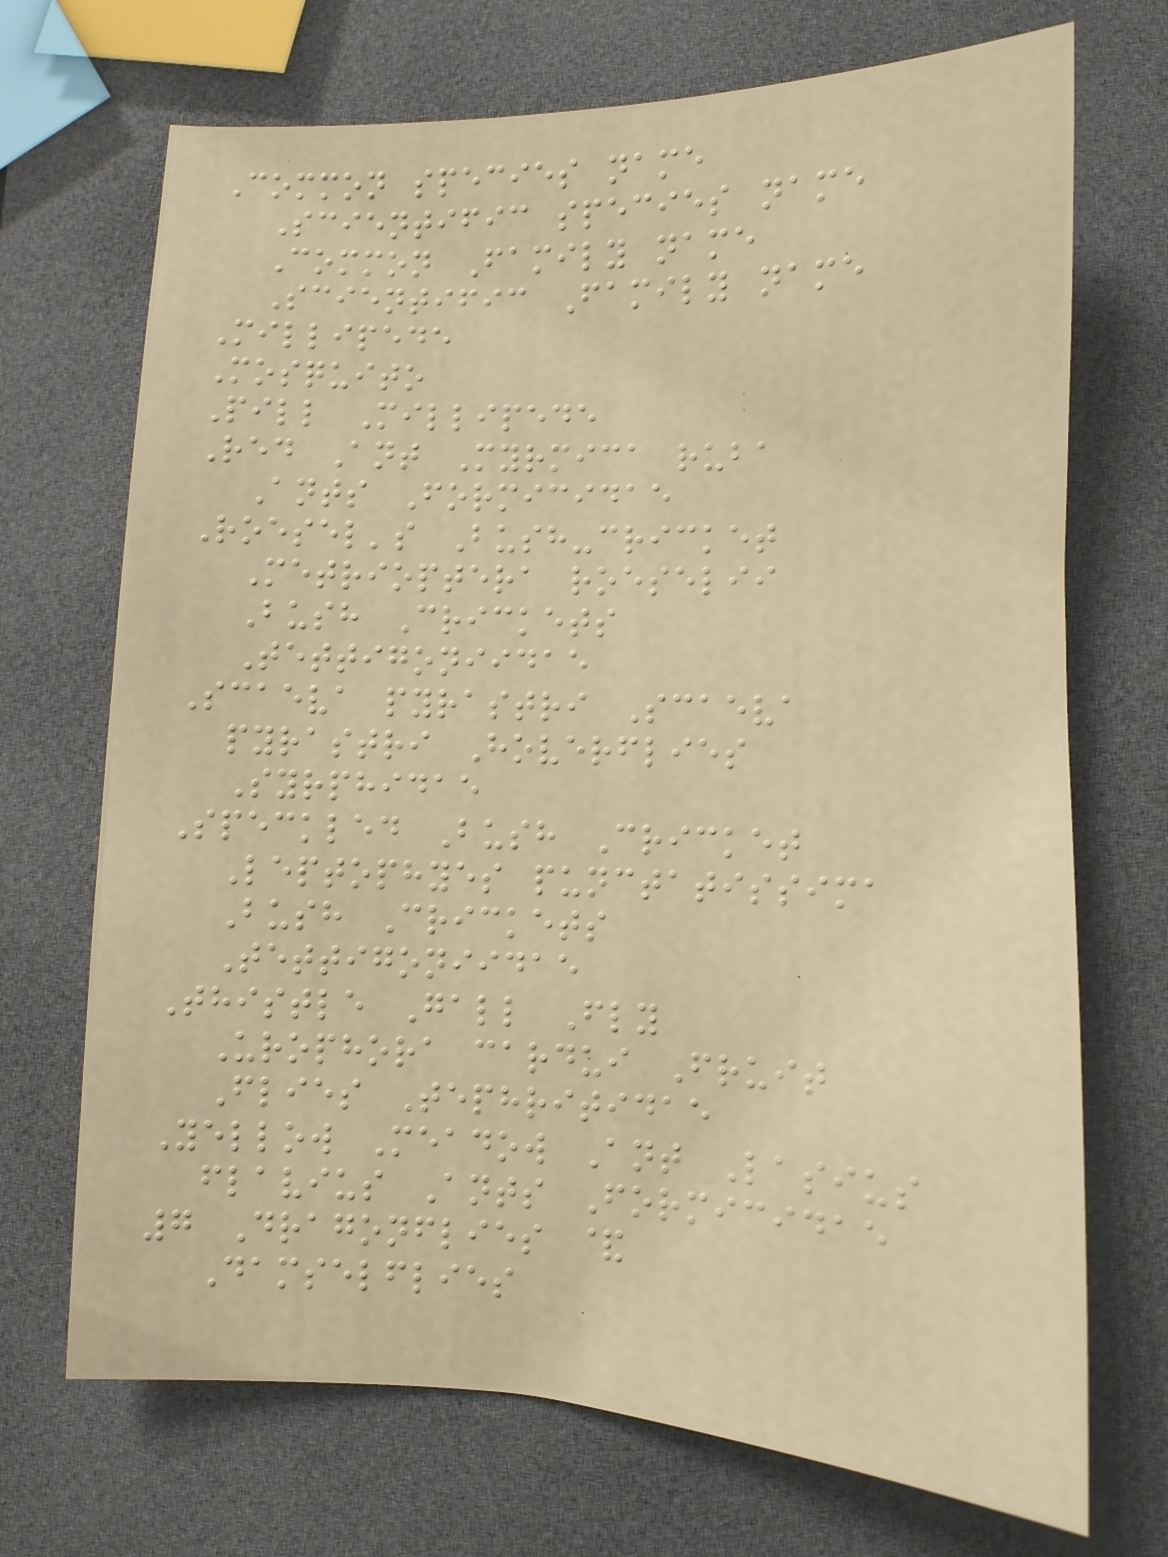Common species name
Scientific species name
Common Family name
Scientific Family name
Millipede
Mosquito
Pill Millipede
Red Ant Myrmica ruba
Ants Formicidae
Roesel's Bush-cricket
Metrioptera roeselii
Bush Crickets
Tettigoniidae
Scaeva pyrastri Scaeva
pyrastri Hoverflies
Syrphidae
Speckled Bush Cricket
Leptophyes punctatissima
Bush Crickets
Tettigoniidae
Thistle Gall Fly
Urophora cardui Fruit
Flies Tephritidae
Yellow Meadow Ant Lasius
flavius Ants Formicidae
7 Dragonflies &
Damselflies
